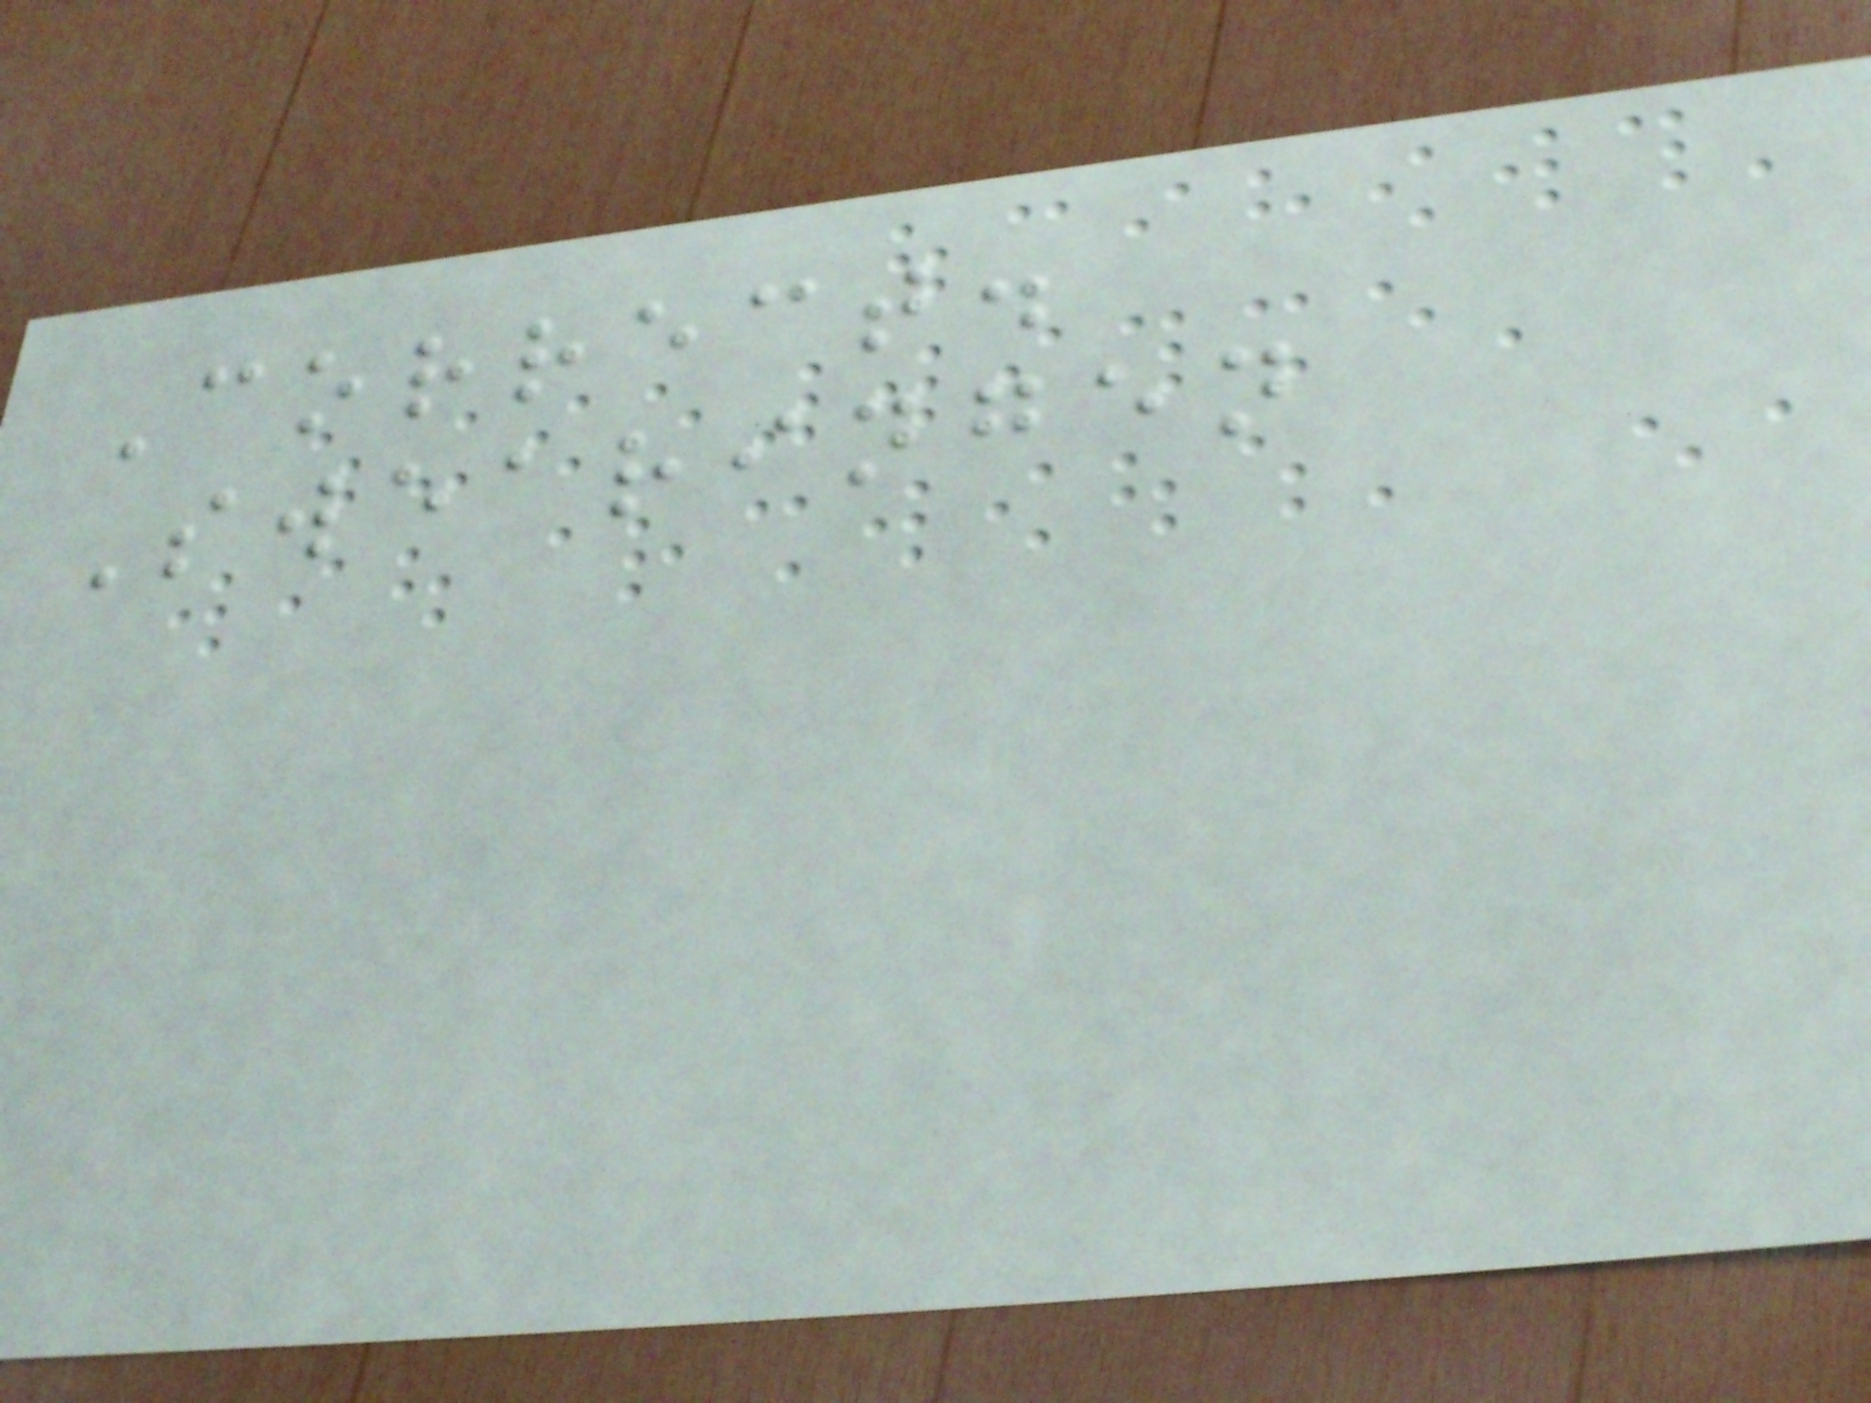Correct.
Swearingen
